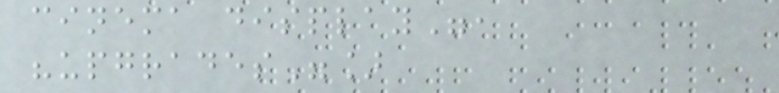cinema display",
"upgrades"]
